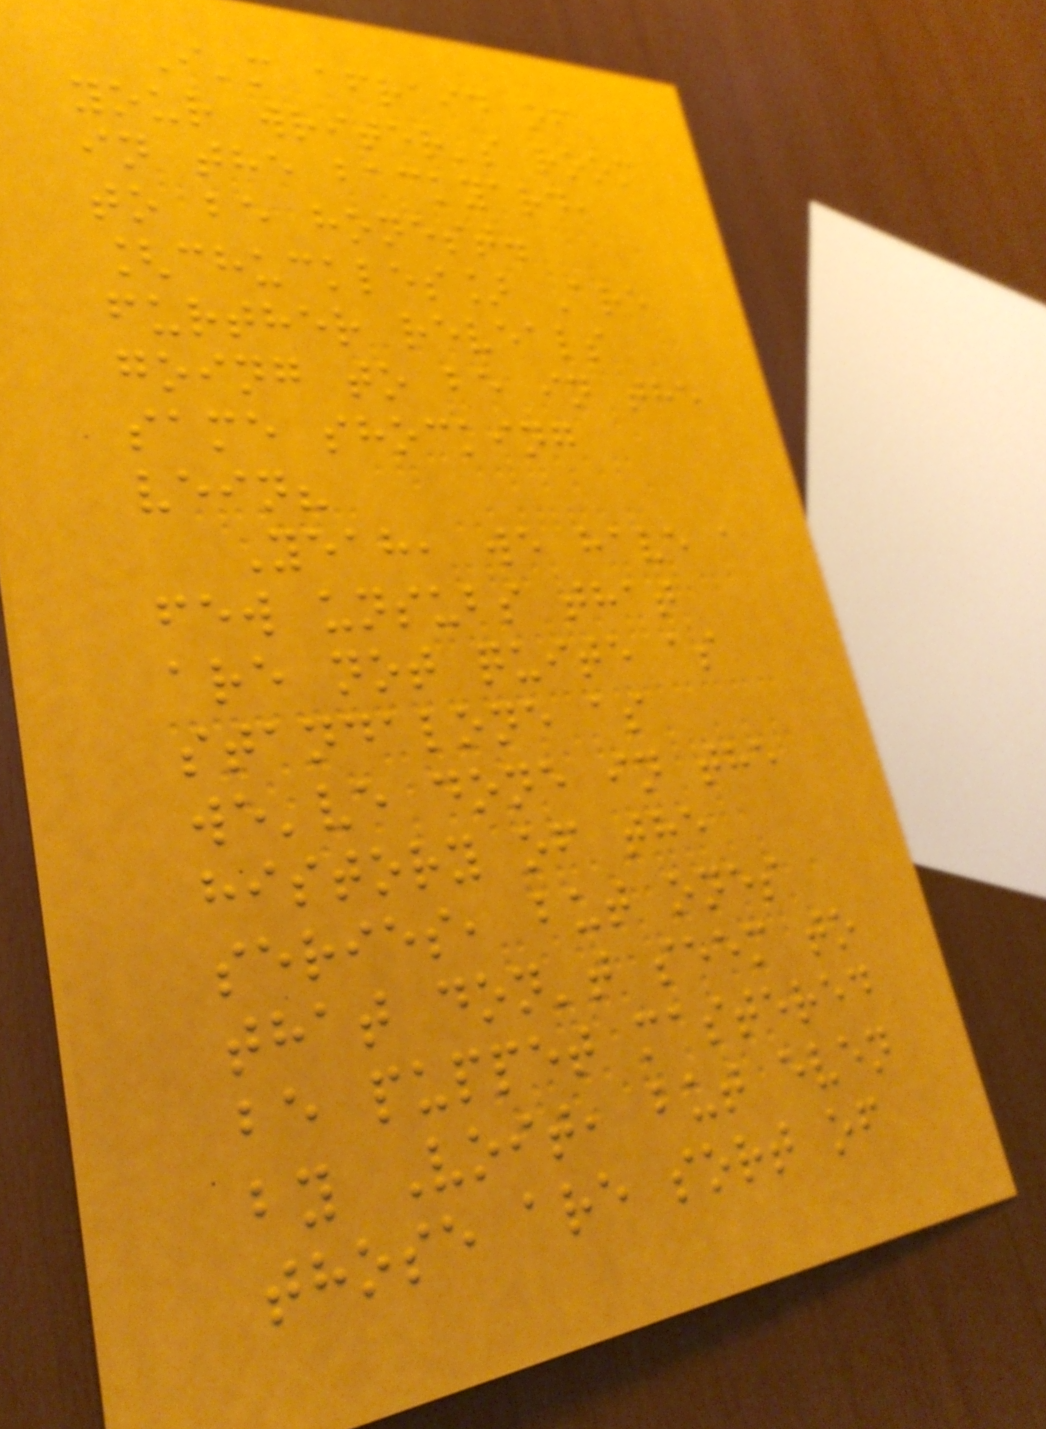I'm afraid of
your writer's room
in the backyard,
to be honest.
[chuckles] Are
further reveals
going to be in the
same shocking
vein?
Yeah, we have a
few unsubs that
are not quite as
standalone as
we've done in the
history of the
series, but ones
that don't seem to
be puppet mastered
by Voit, but even
those are sort of
